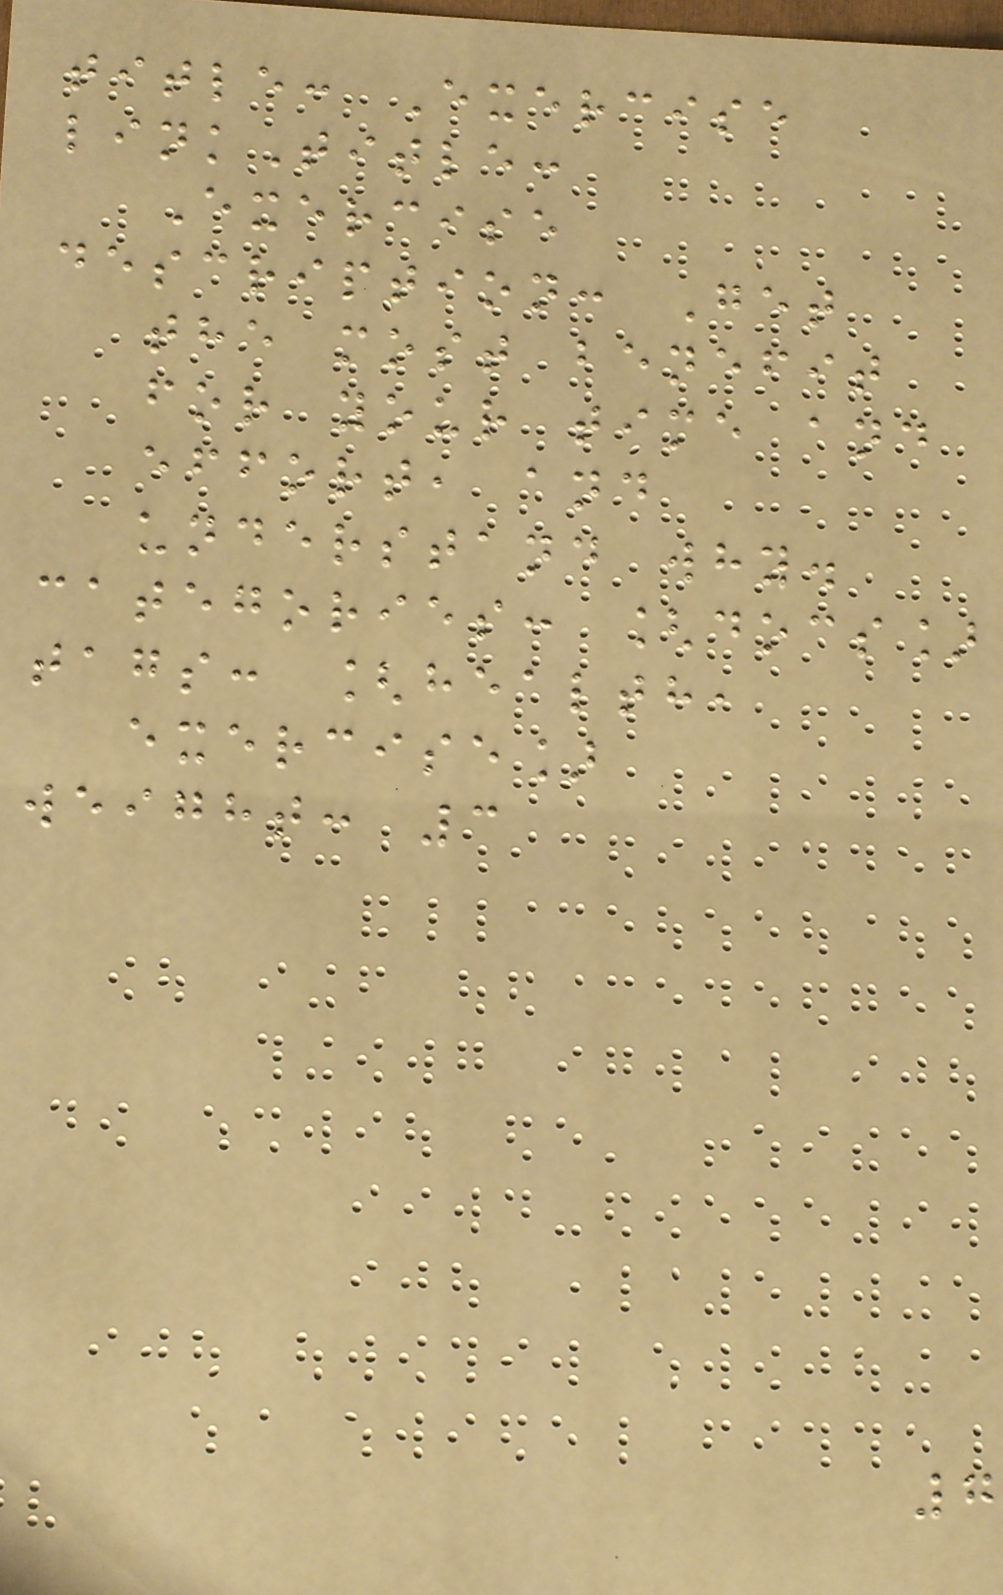title: Exercise
linkTitle:
Exercise
description: Get
the most benefit
for your time and
effort, and
understand why.
categories: [docs]
tags: [health,
exercise]
weight: 3
7
